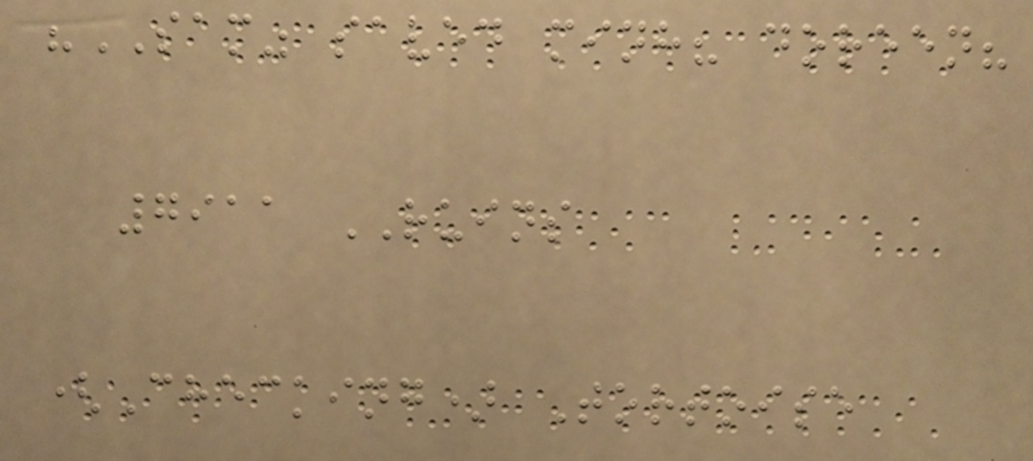"SAM" saved minh? doreen?
7911 RUINS
(Checking) Tortoise
